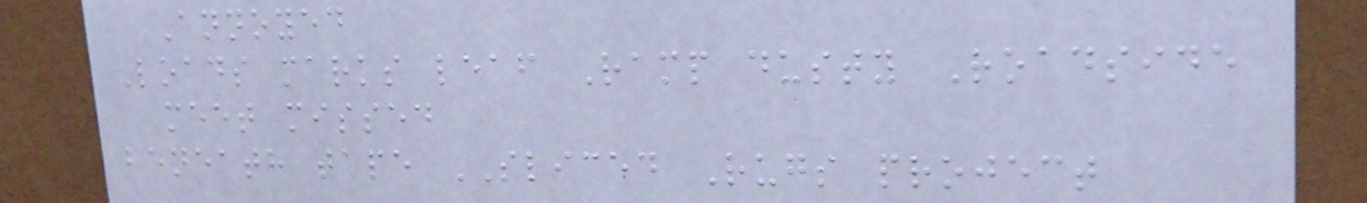Annoyed
Loads marks leaf Ramp dusty Roadside
meet missed
beneath tape SLICED Rugs project
